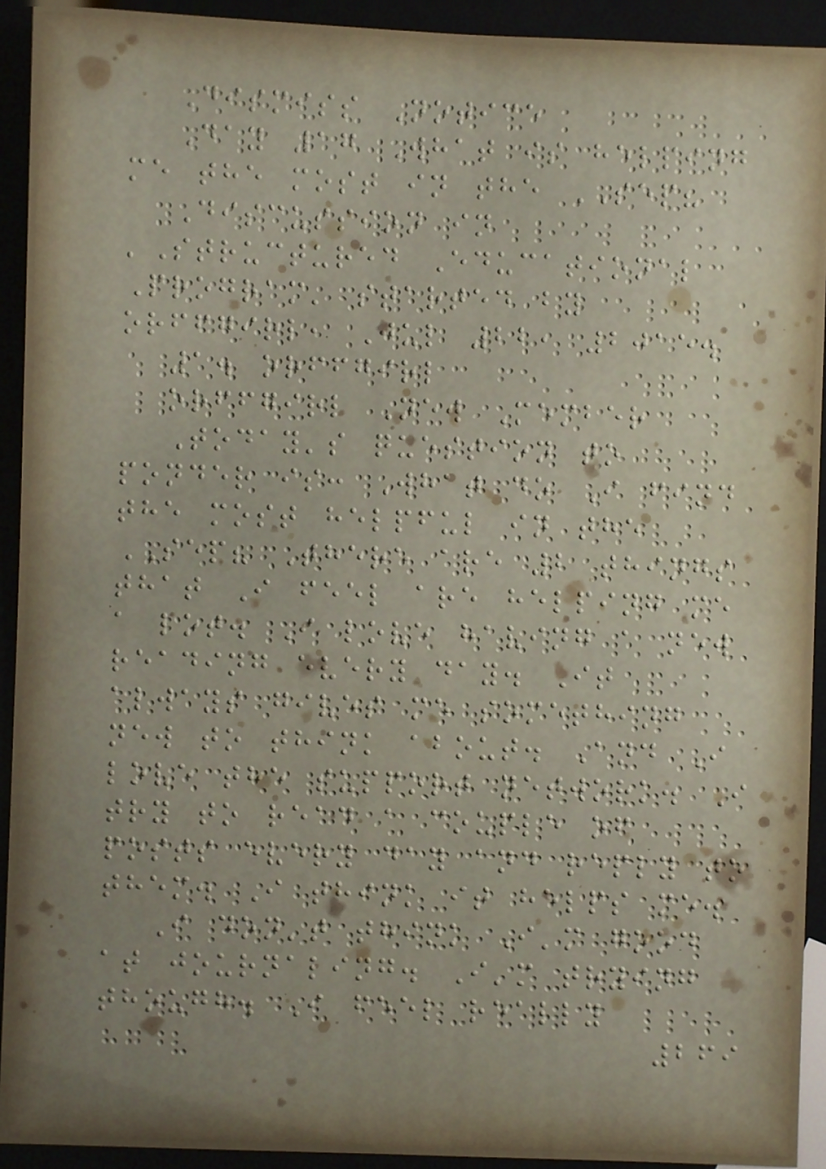Dismiss Notice
Day 17 What is helping
me the most in the SEP?
Discussion in
'Structured Educational
Program' started by
orffgirl, Jul 22, 2015.
1. orffgirl
orffgirl New Member
Today's question to
ponder is: What do I find
the most helpful in the
SEP? There are 2 things
that I feel are helping me
a lot. I love having a new
reading every day. It
always gives me something
new to think about. And I
love the support network. I
try to read a couple of
posts every day and reply to
them. I think it helps me.
I don't think I'm good
at journaling. I'm trying
though. I feel really
269
